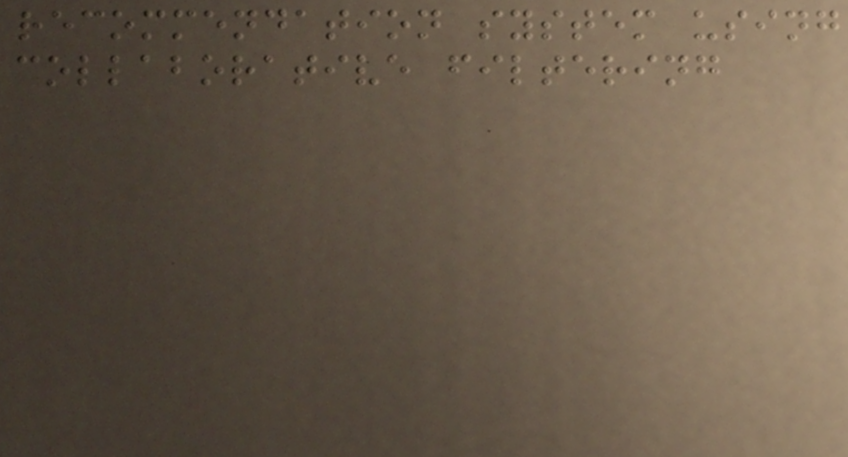recommendation system using
collaborative filtering
